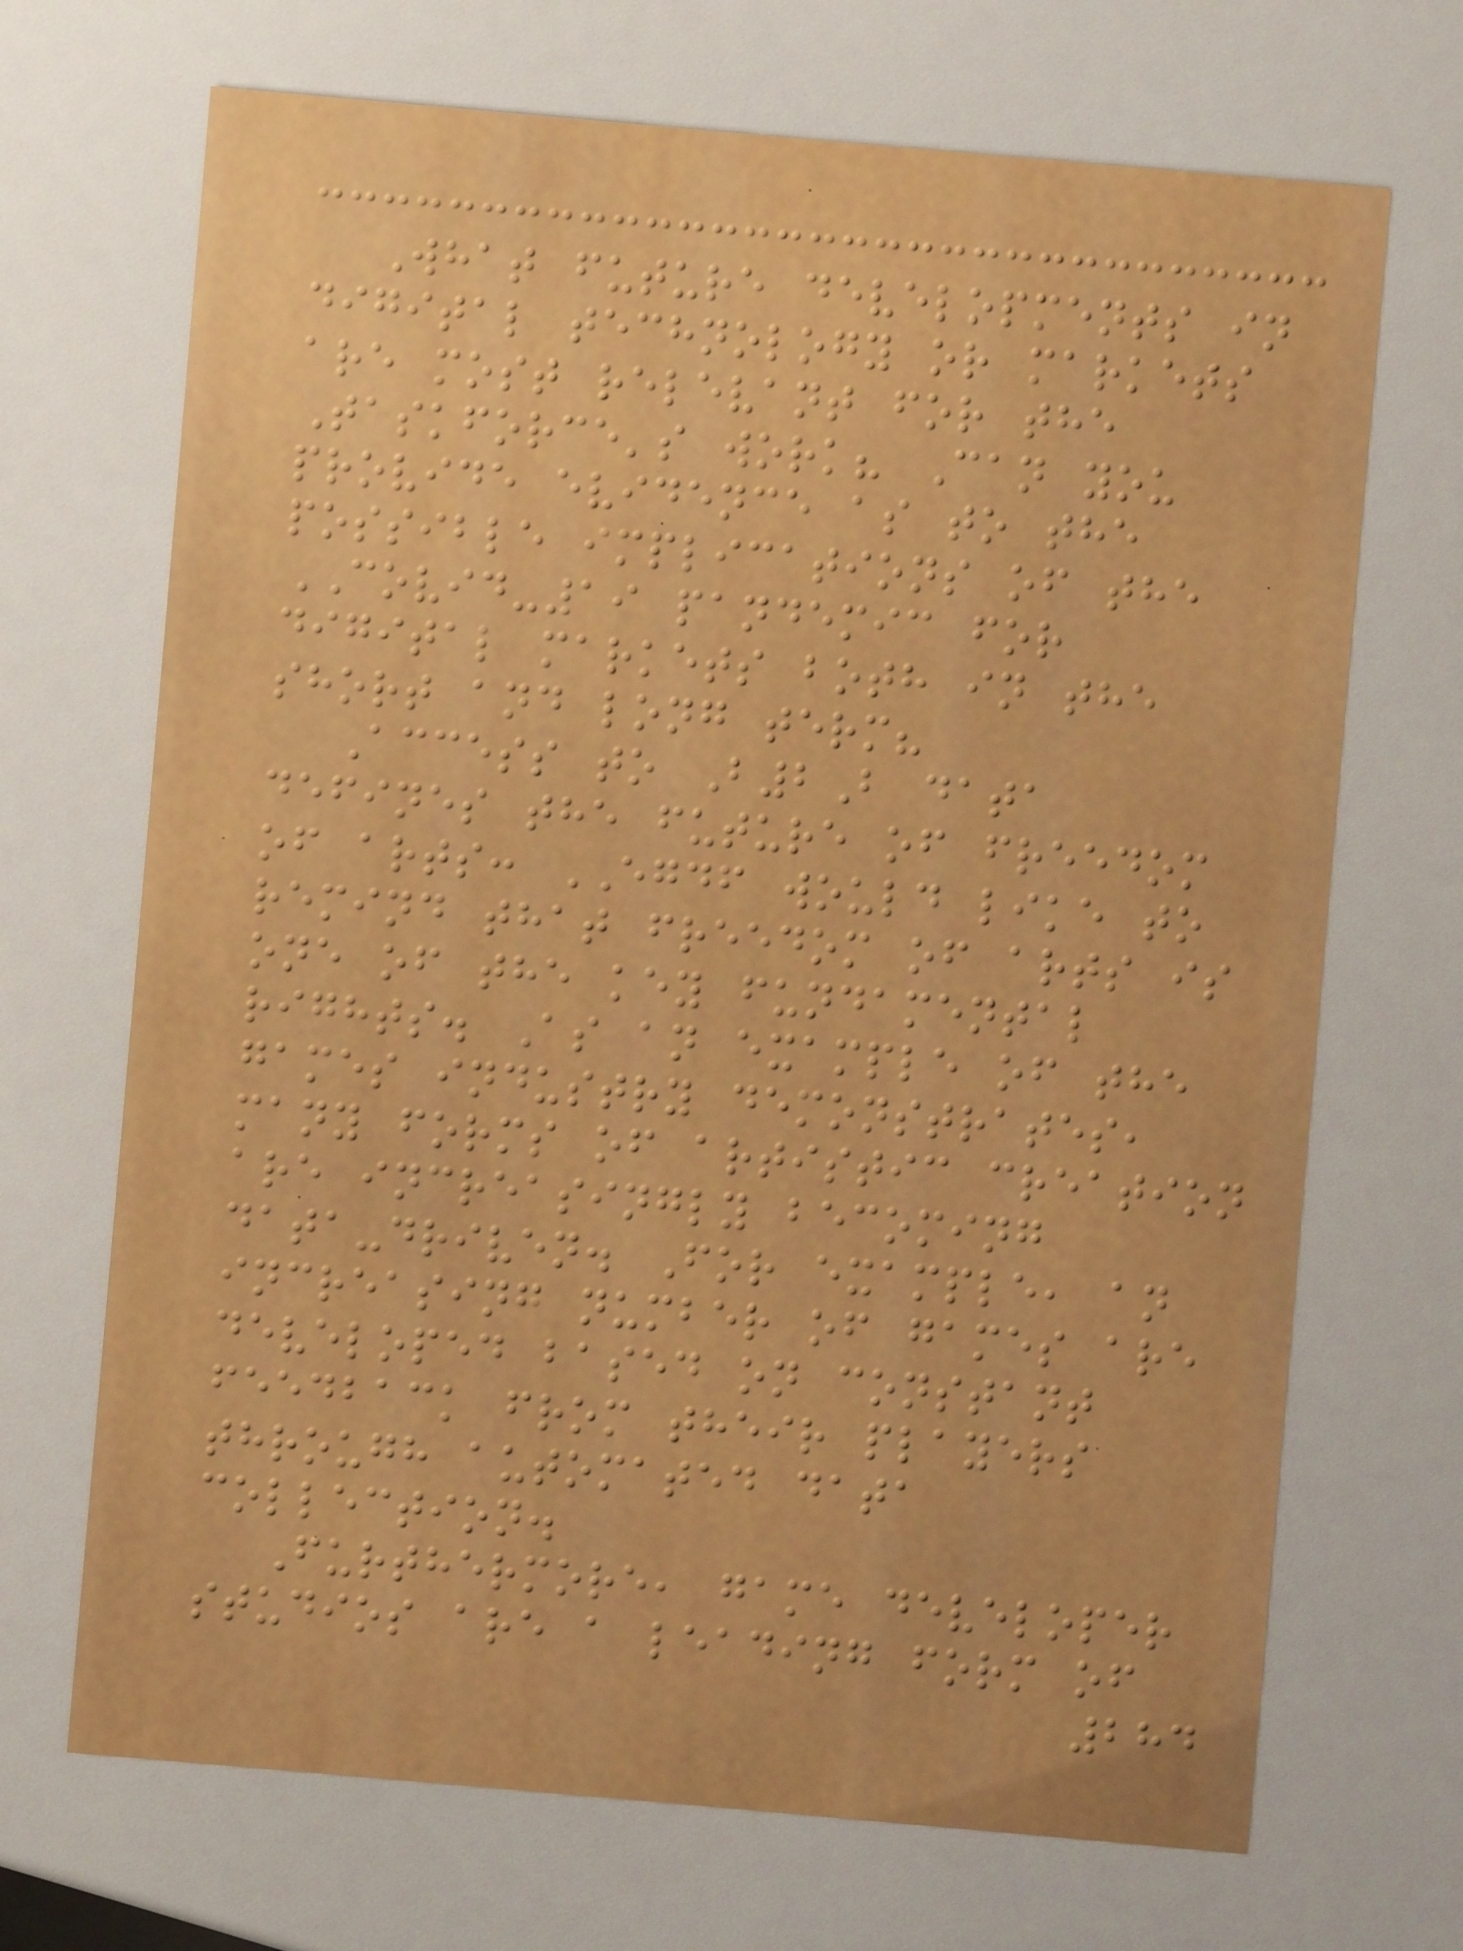What future developments in
digital technology or markets
are most relevant for the
Taskforce's work? Can you
provide evidence as to the
possible implications of the
COVID-19 pandemic for
digital markets both in the
short and long term?
Access to B2B data
defines the future of freedom
of arts: EGDF would like to
remind that freedom of arts is
one of the key fundamental
rights. As an example of the
games industry demonstrates,
many forms of artistic creation
are increasingly becoming
data-driven. For example, an
increasing number of games are
developed based on constant
feedback from their players
through automated data
collection.
Furthermore, game developer
studios are a leading form of
284
